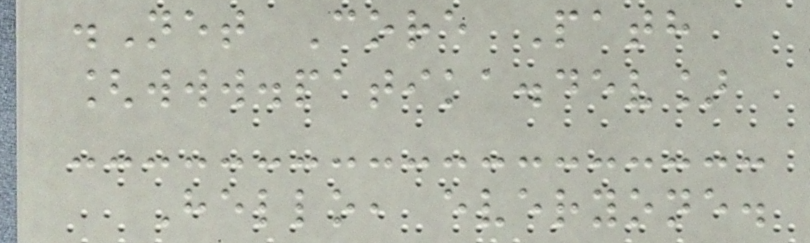.Net Core Path
[www.patika.dev]
Hello, everyone.
